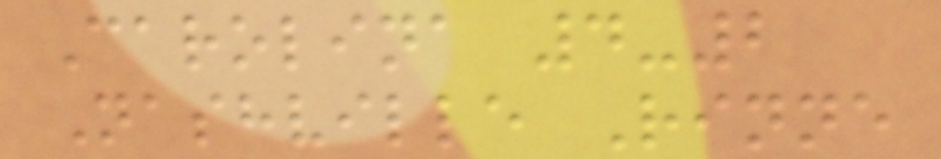Carolina 4-2
Nashville Rinne
